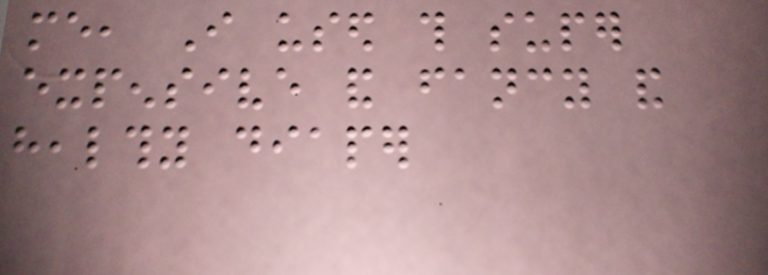me, I used this super
expensive and fancy and
healthy diaper
